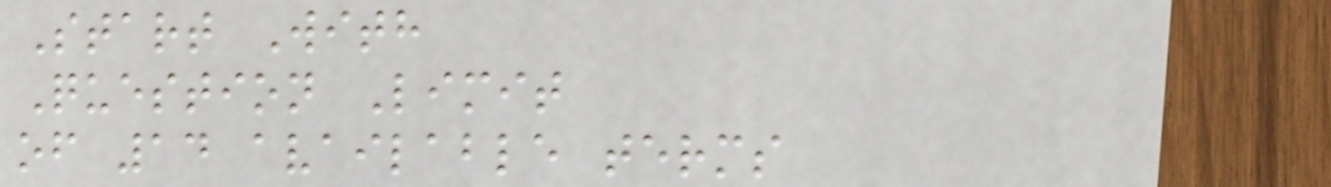Start With
Question Limit
of 14 available terms
